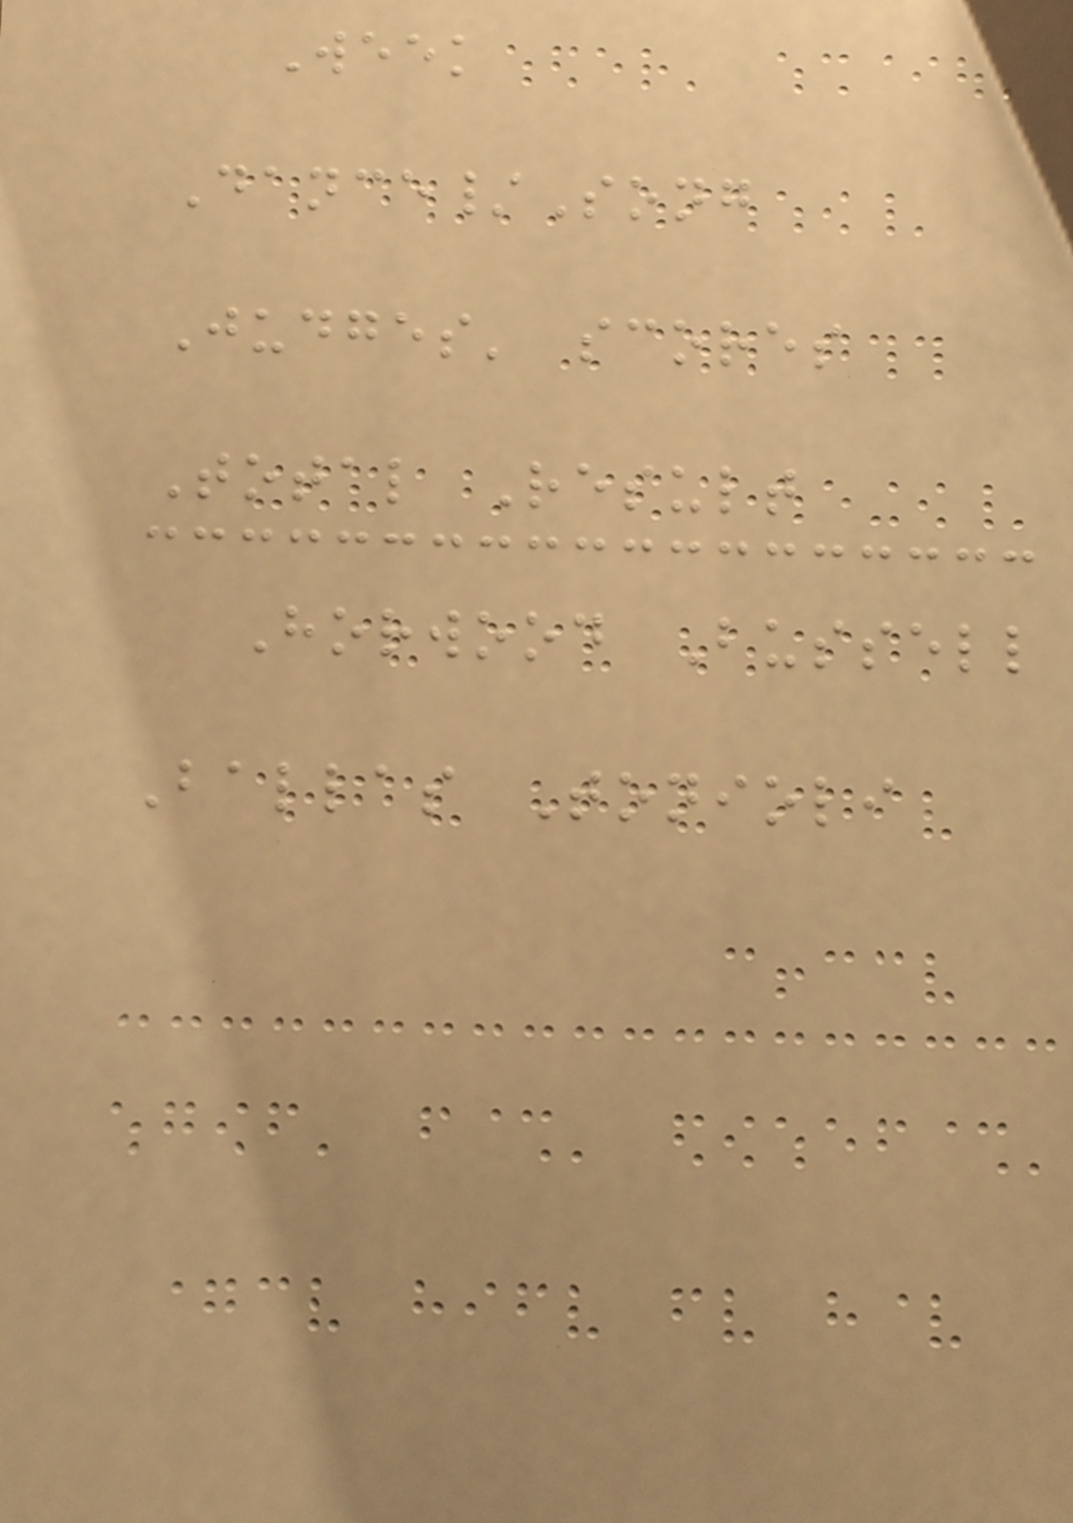Week
Dance/Song
Judges' scores
Total Result
Horwood Bussell
Ballas Tonioli
